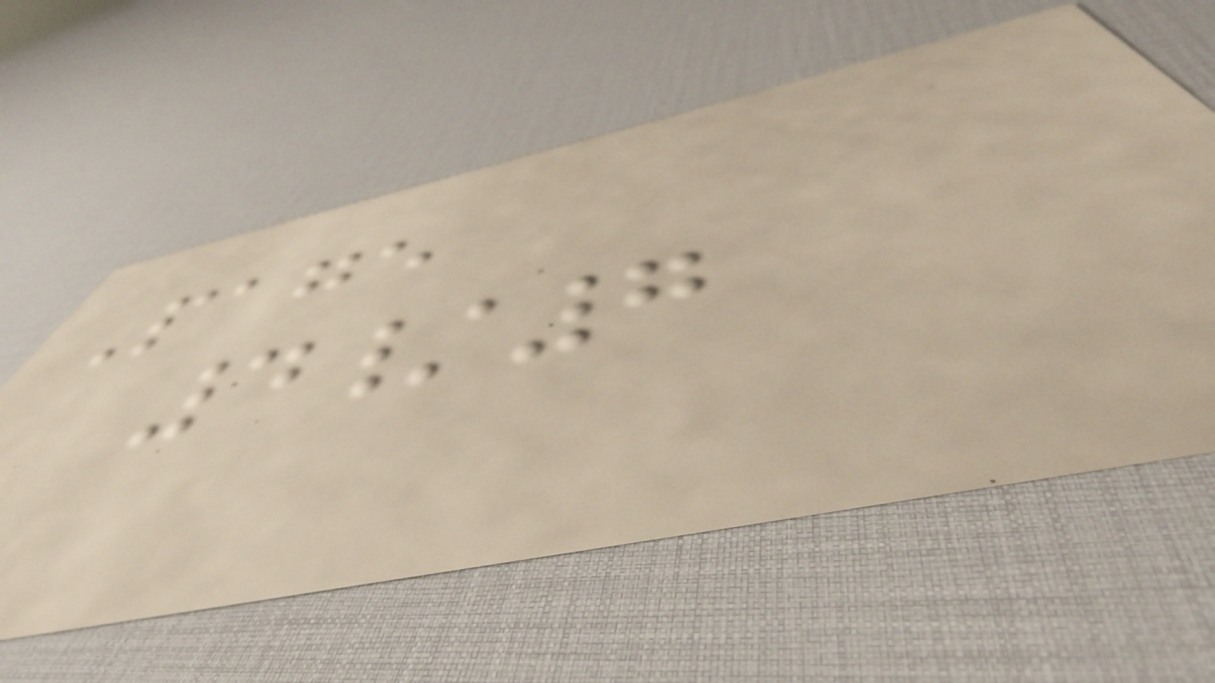Page
4/7
